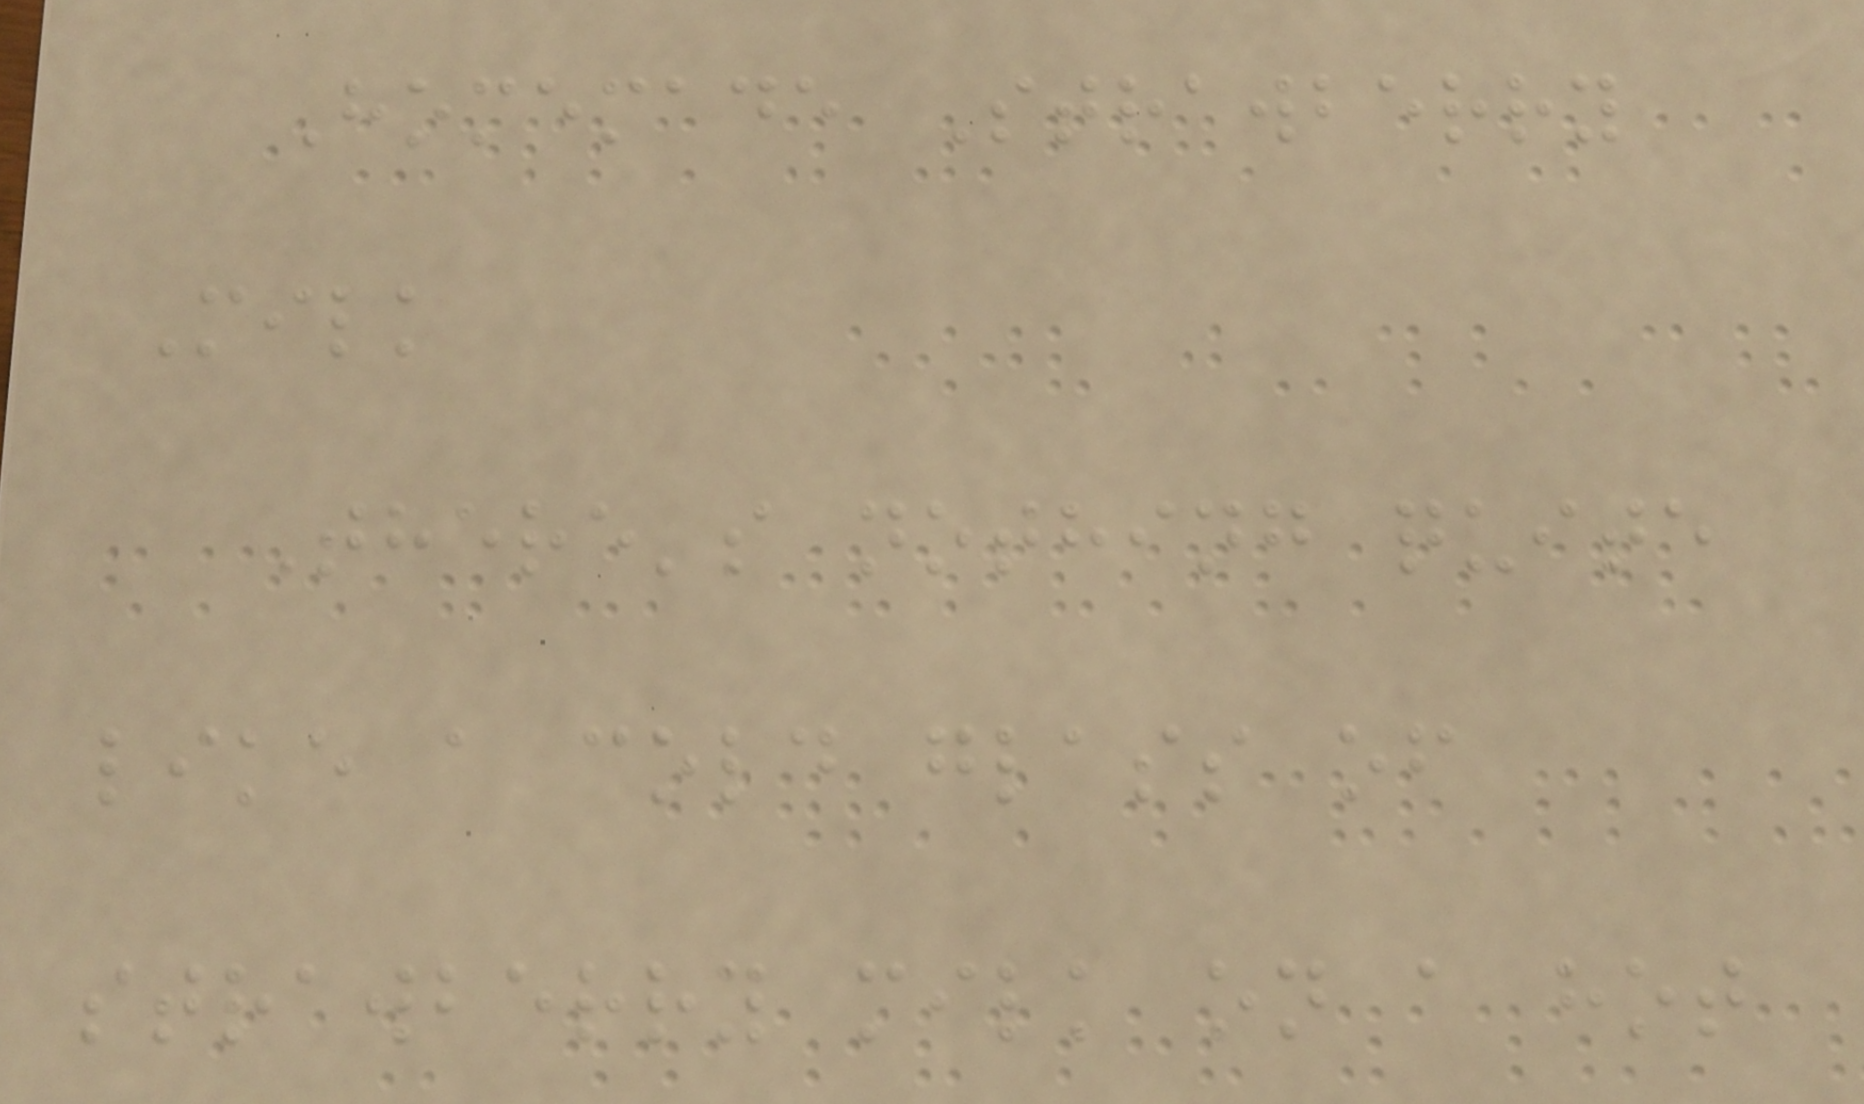Homemade Strawberry
Milk
There's nothing quite
like a cold glass of
strawberry milk on a hot
